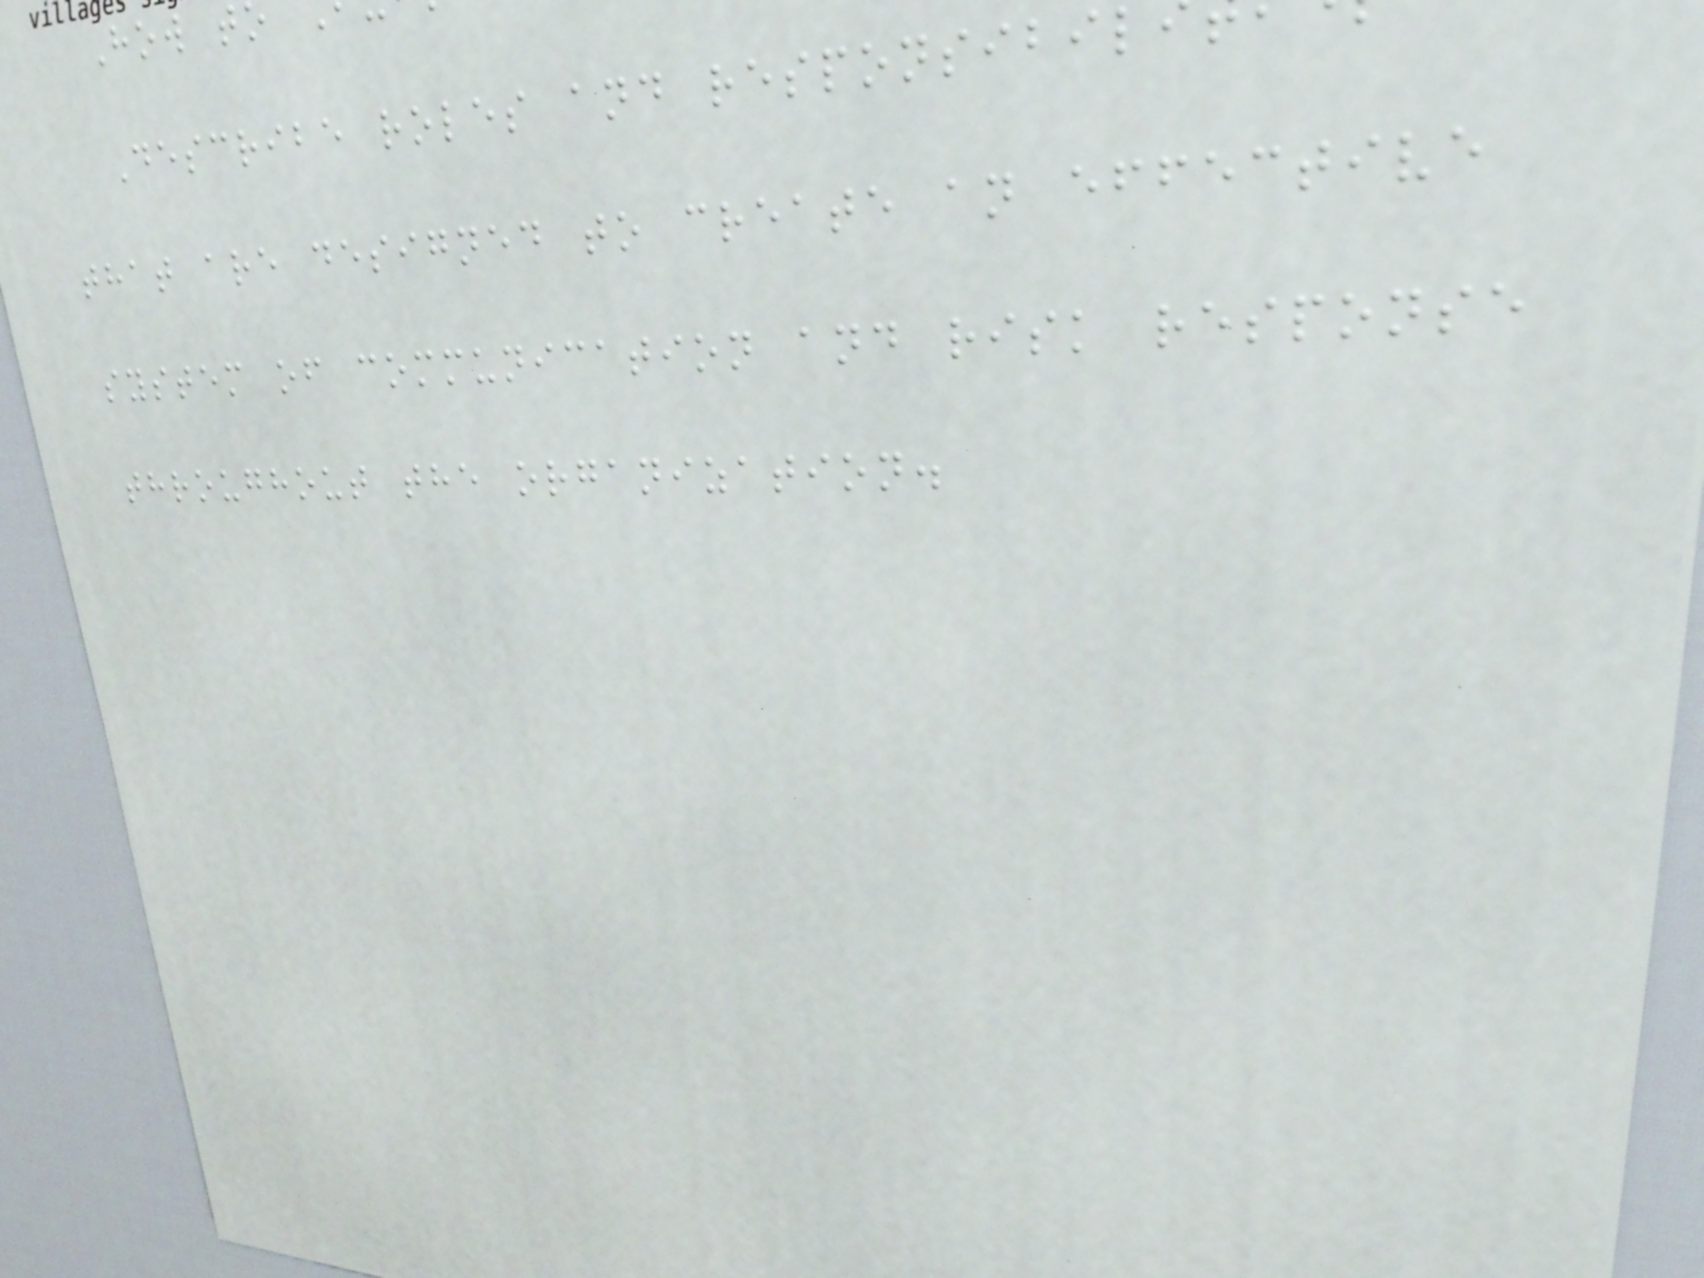Describe roles and responsibil
that are designed to create an effective
system of communication and risk response
throughout the organization.
